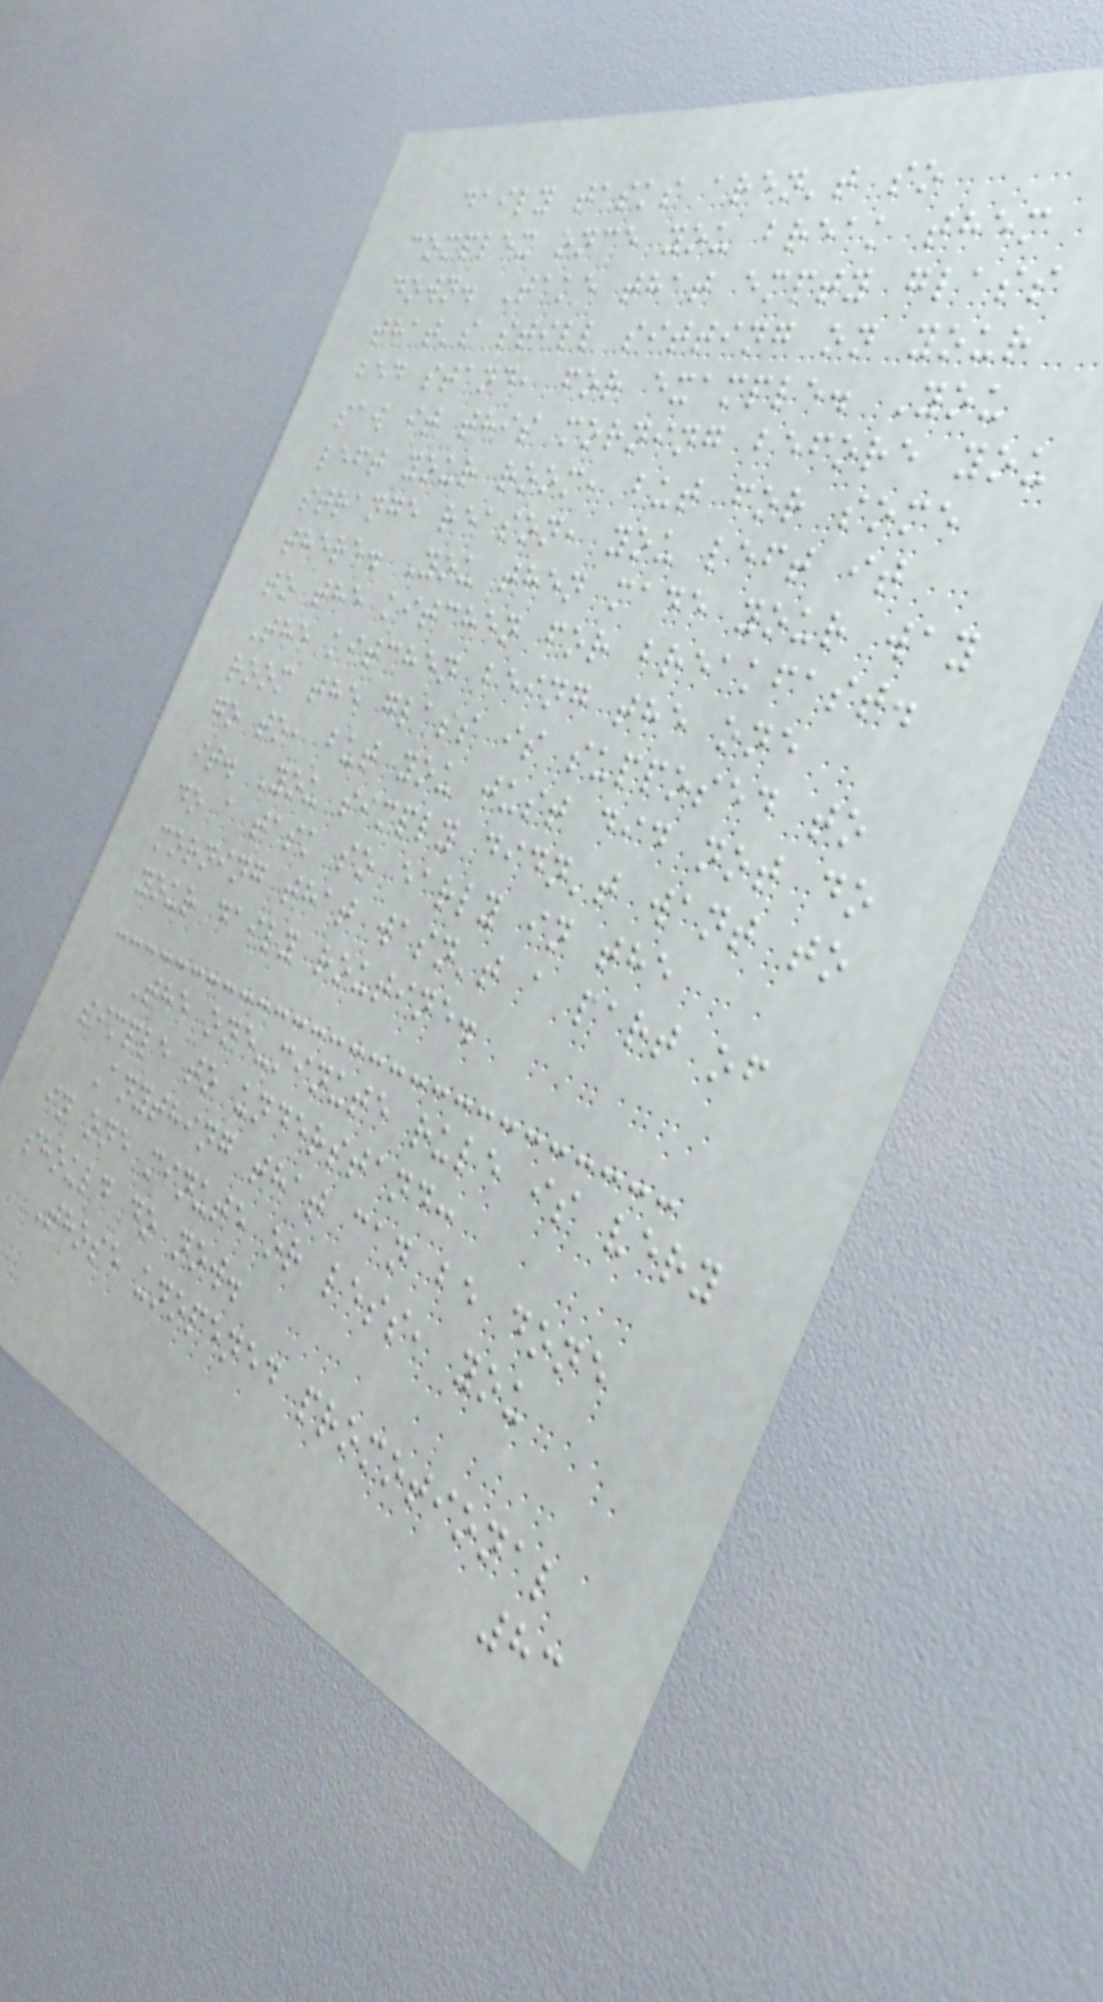daily tasks aren't so
complex once you break them
down. Take that empty glass
that's still sitting on your
bed stand, for example. You
saw it this morning before you
left your room, but for some
strange reason, you left it
there. You then made your way
to the kitchen for breakfast.
The kitchen being the one
room the glass is supposed to
go to, but you just did not do
it. You simply didn't want to
do a task so early in the
morning that wasn't a part of
your daily routine.
The one-minute rule is very
simple to understand:
Anything that can be done
in one minute or less, you
should do now.
Those unopened promotional
83
